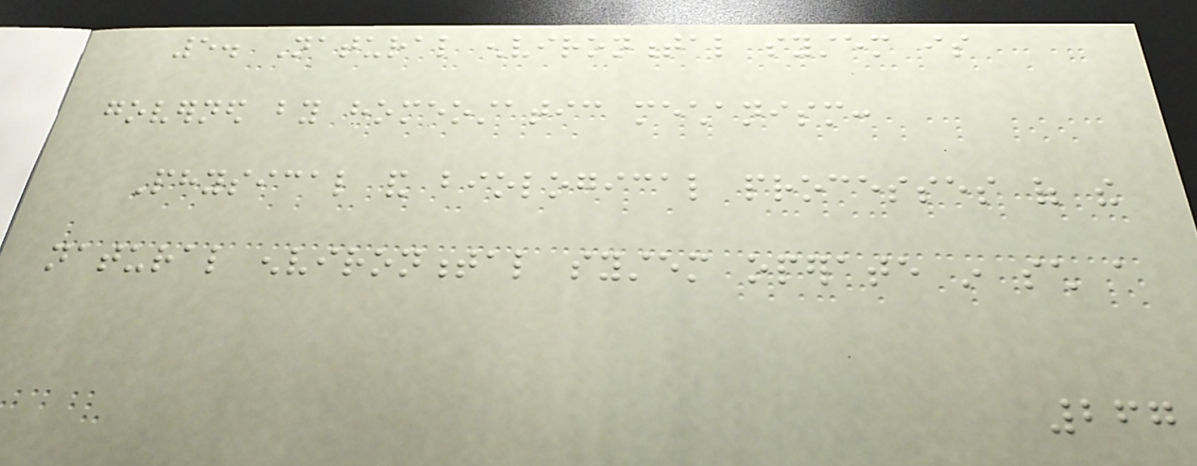5. Natural environmental system is
governed by homeostatic mechanism:
Physical and biological processes of the
natural environmental system operate in such a
267
